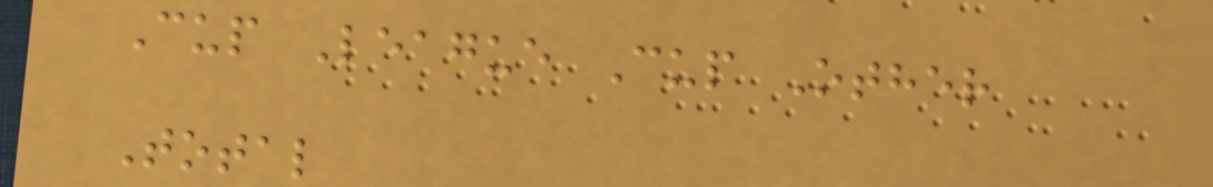Cup League Cup Other
Total
